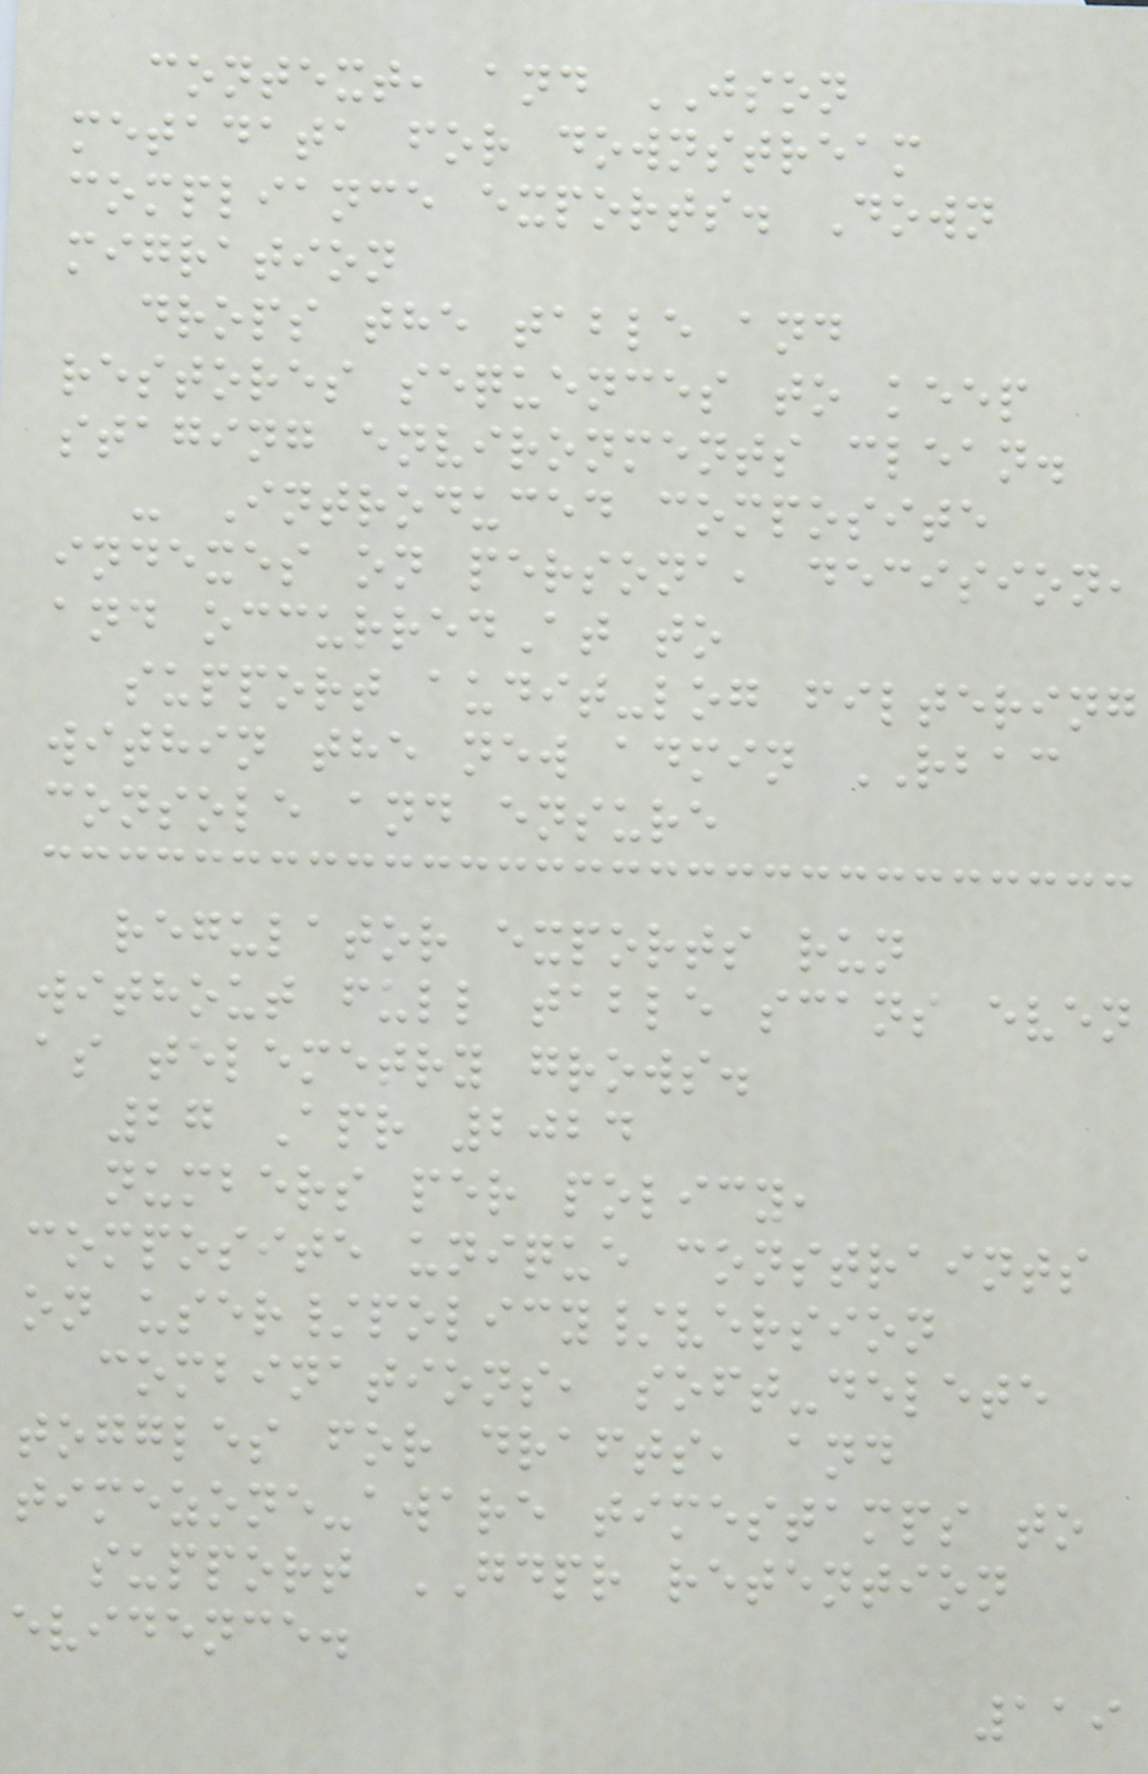context, and JSON
metadata for downstream
compliance exports. Down
migration
drops the table and
restores sequences to keep
staging environments clean.
- Introduced composite
indexes on persona, decision,
and occurredAt to
support audit-log filtering
within the new admin RBAC
console and ensure
regulator exports run
without full table scans even
as telemetry grows.
27 Apr 2024
numbers per policy,
composite unique constraints
on user/policy/version
combinations, soft-delete
toggles for drafts, and
timezone-aware timestamps to
support GDPR retention
evidence.
119
